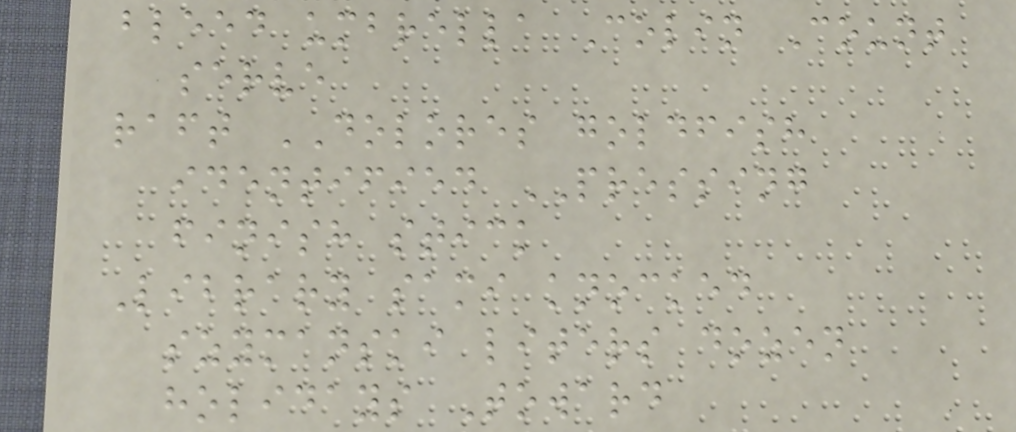bleed umbrella Colin Count
serve
raft DOLORES goldfish
identified PRESSING
finish stick
Library sami knocked
szymanski liters dozen
holidays Toward
